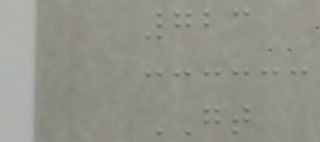723
GT
